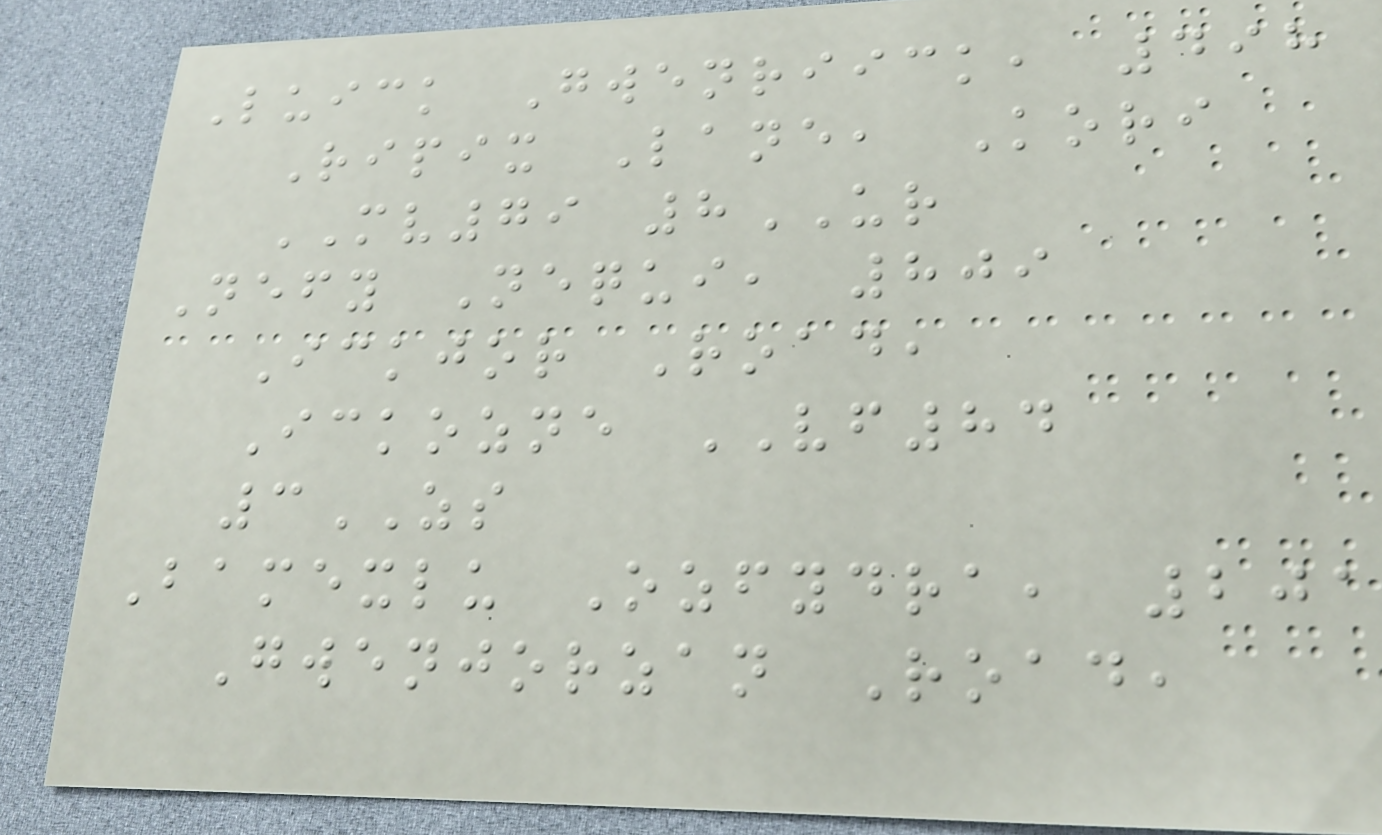Luick Gwenriick, 498
Ripix Lane, Kori
MV79 8UR
Nefy Nequi, 809
Ickjor Road,
Ickozne VF84
3ZS
Bamexlu Ozfydra, 201
Gwenjorzan Road,
